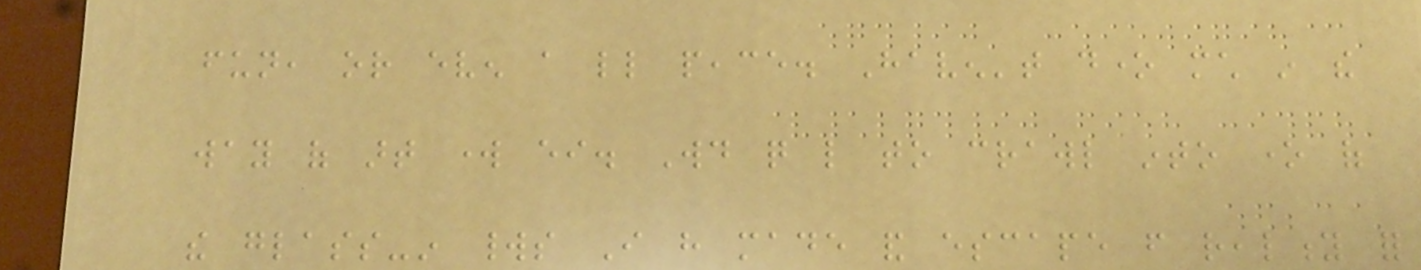fun, or even a little peace. Haven't done much in the
way of art work either. Would quite like to crawl into one of
the glass-in worlds I have made and escape from reality for
